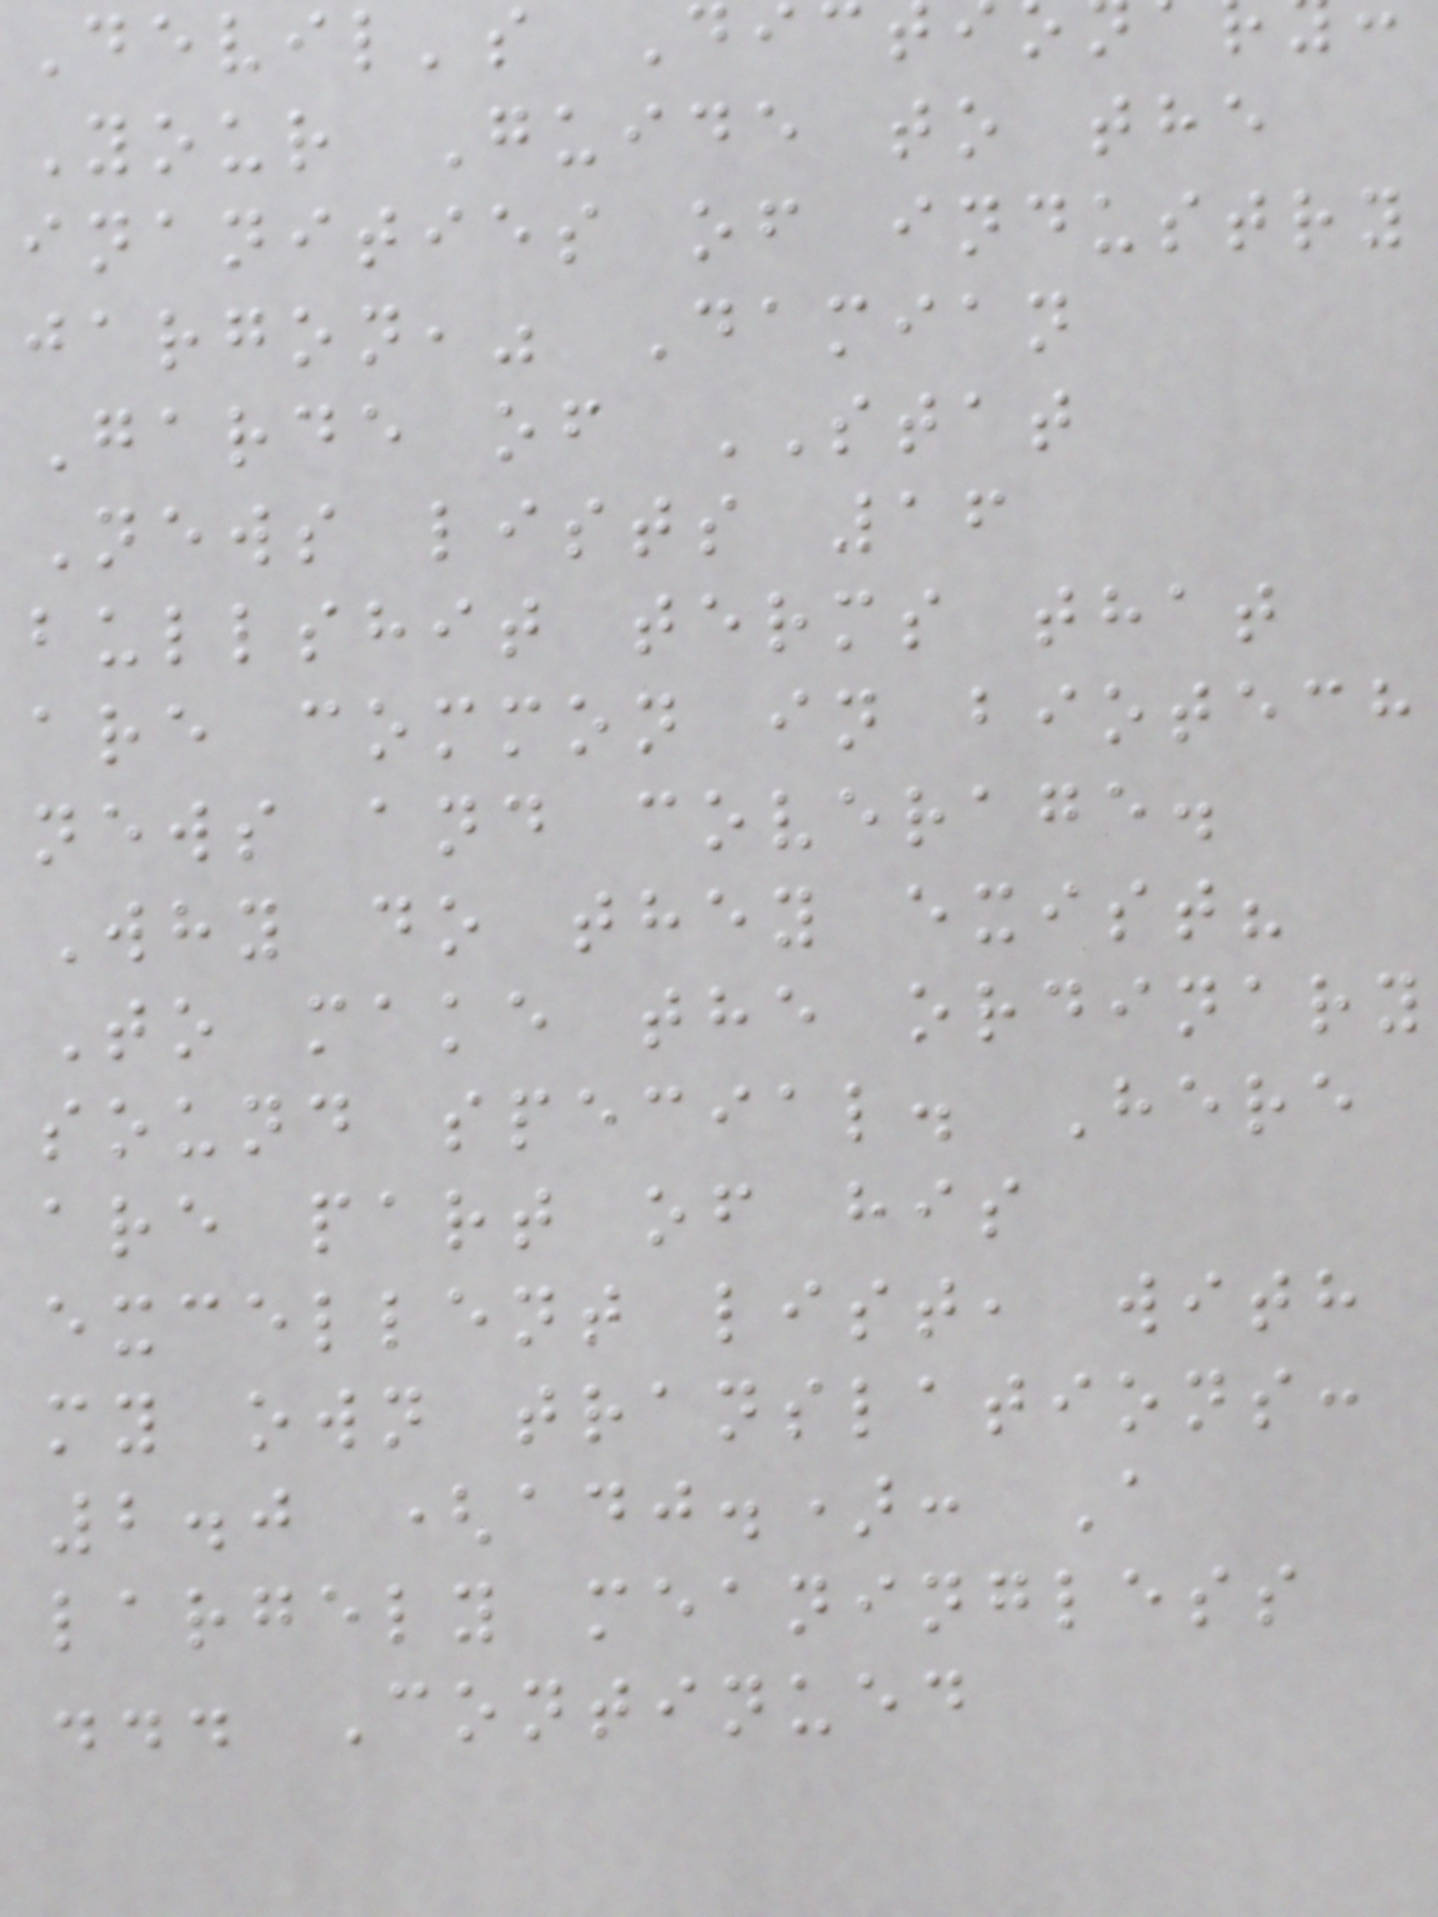Devil's Di
Your Guide to the
inanities of industry
jargon," Damian
Garde of STAT
News lists 16
bullshit terms that
are common in biotech
news and coverage.
Why do they exist?
To make the ordinary
sound special. Here
are part of his
excellent list, with
my own translations:
2.0 (adj.): A
largely meaningless
... Continued
